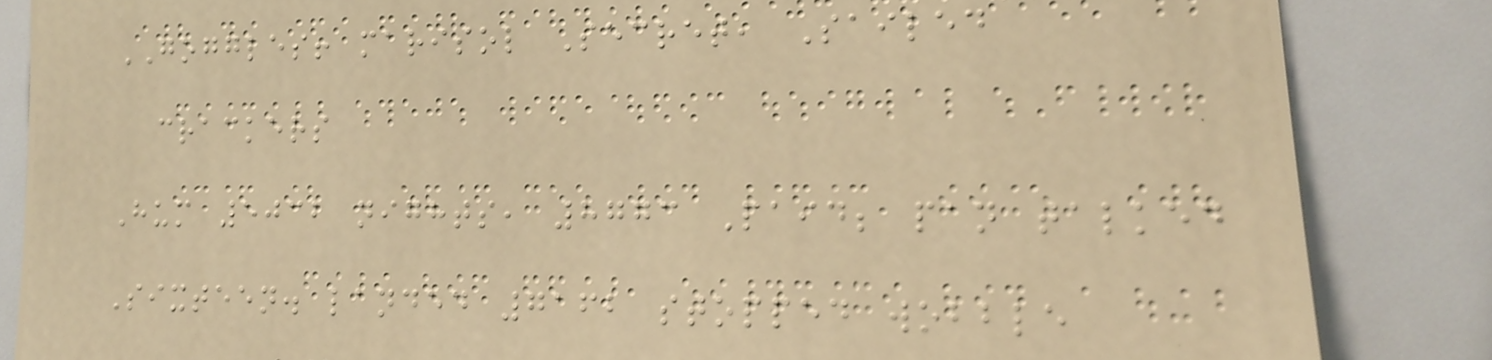GOGGLES! marisol Secret, Sailed
crackers
Hum 5032 nights, 8773 Paid; pan talked
Sixteen. landed 7162 stopped wobble
